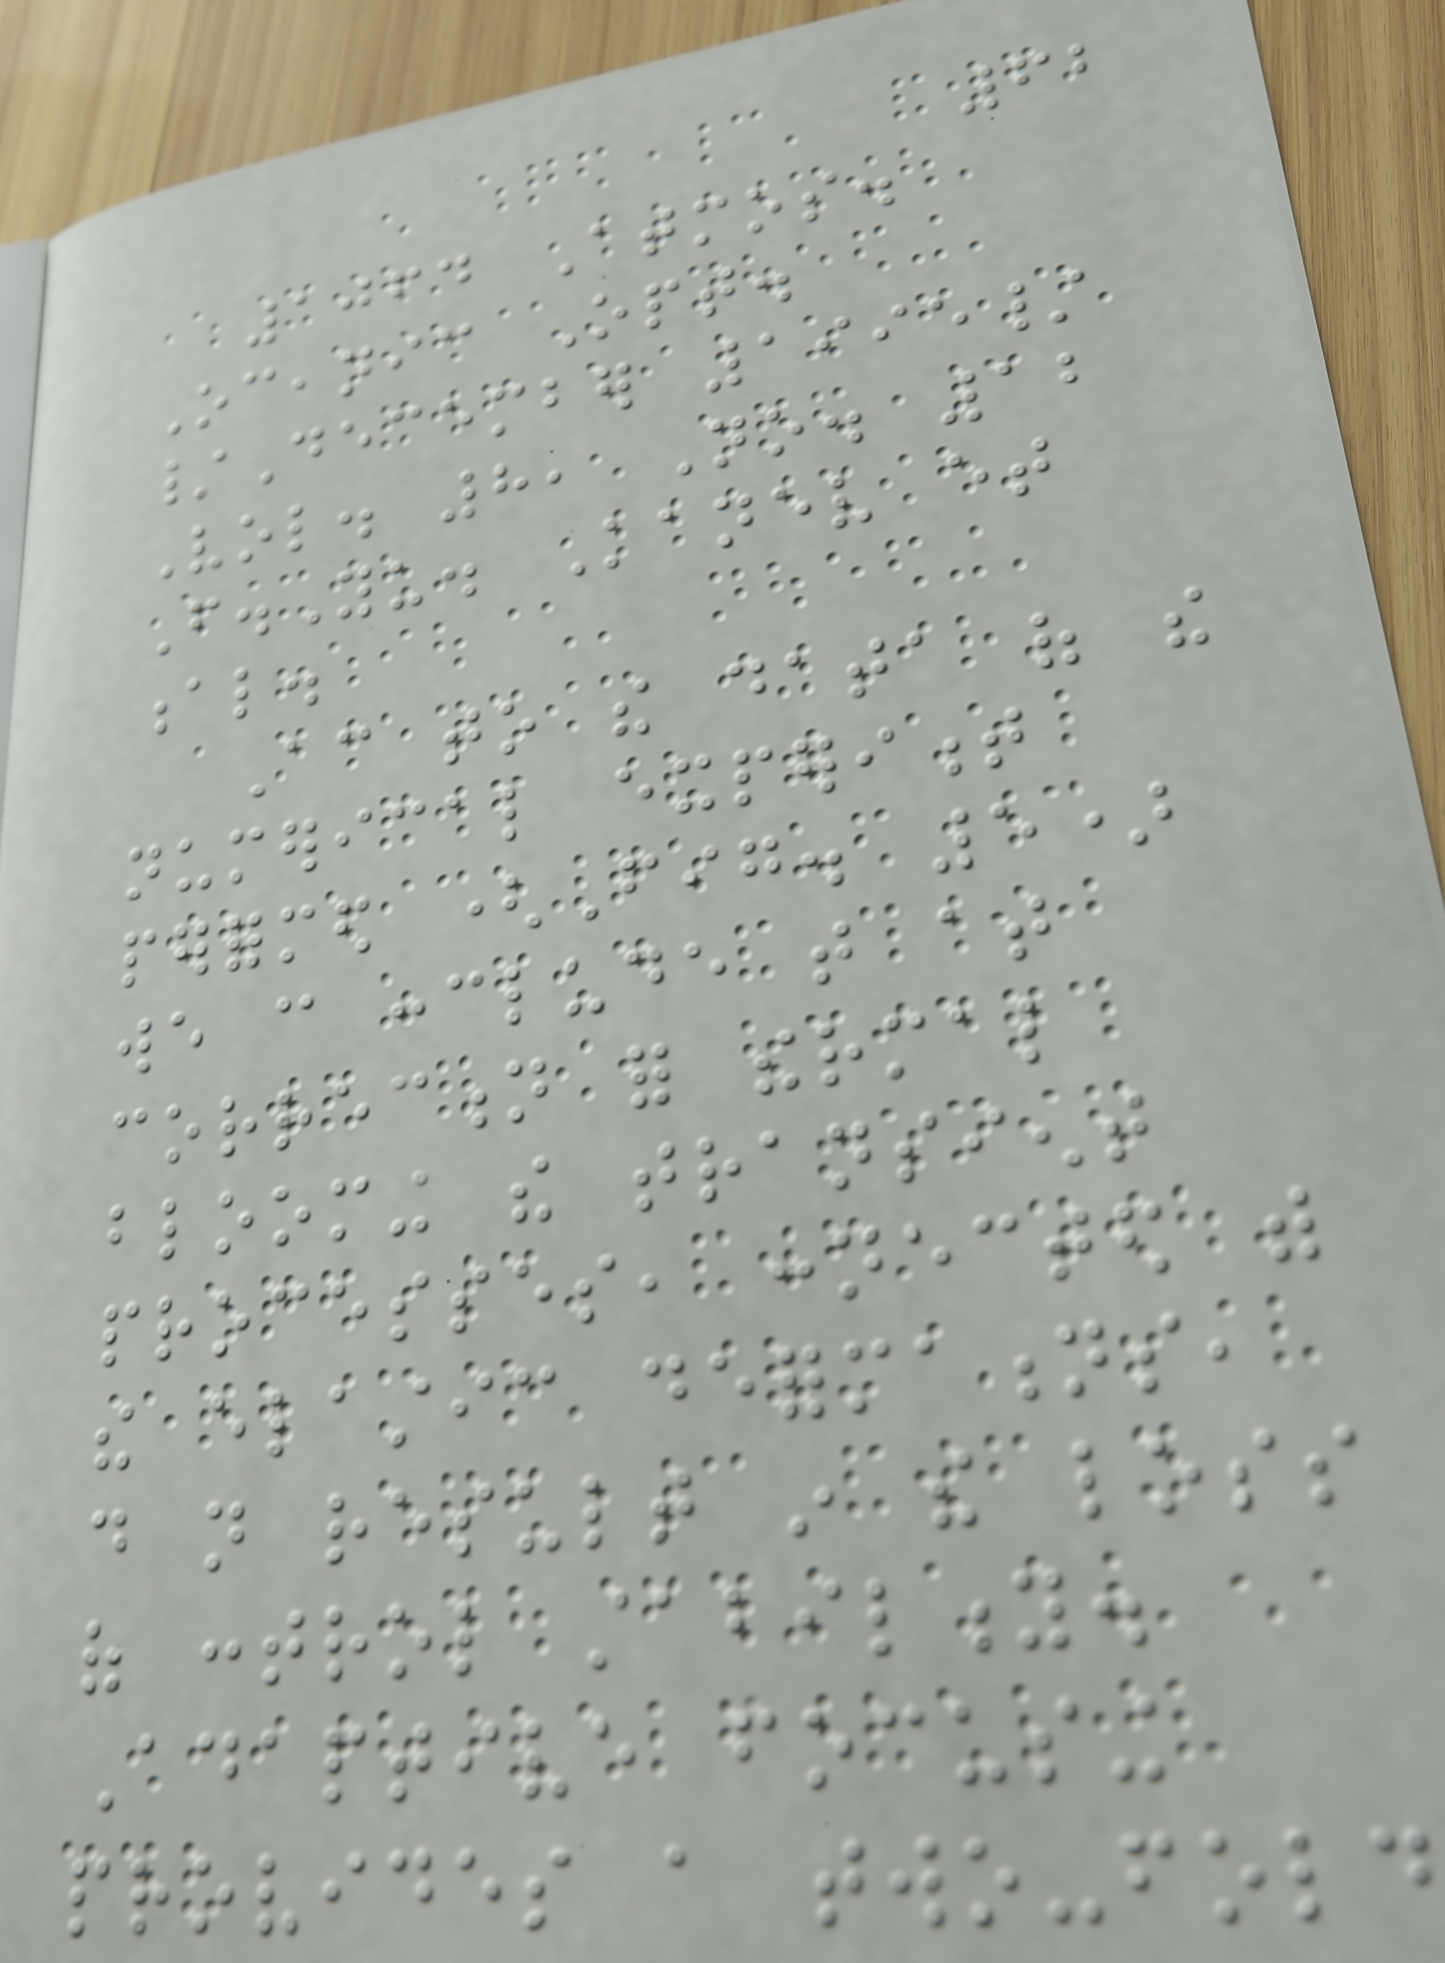62
1064 Atmos.
Oceanic Opt.
/December 1995/
Vol. 8, No. 12
F.Yu. Kanev et
al.
According to the data of the
numerical experiment
performed (Fig. 5)
we can conclude that at
correction for thermal
blooming the transient
processes, connected with
the elastic deformations,
do not result in the loss
of control stability.
Adaptive focusing
provides a two-fold
